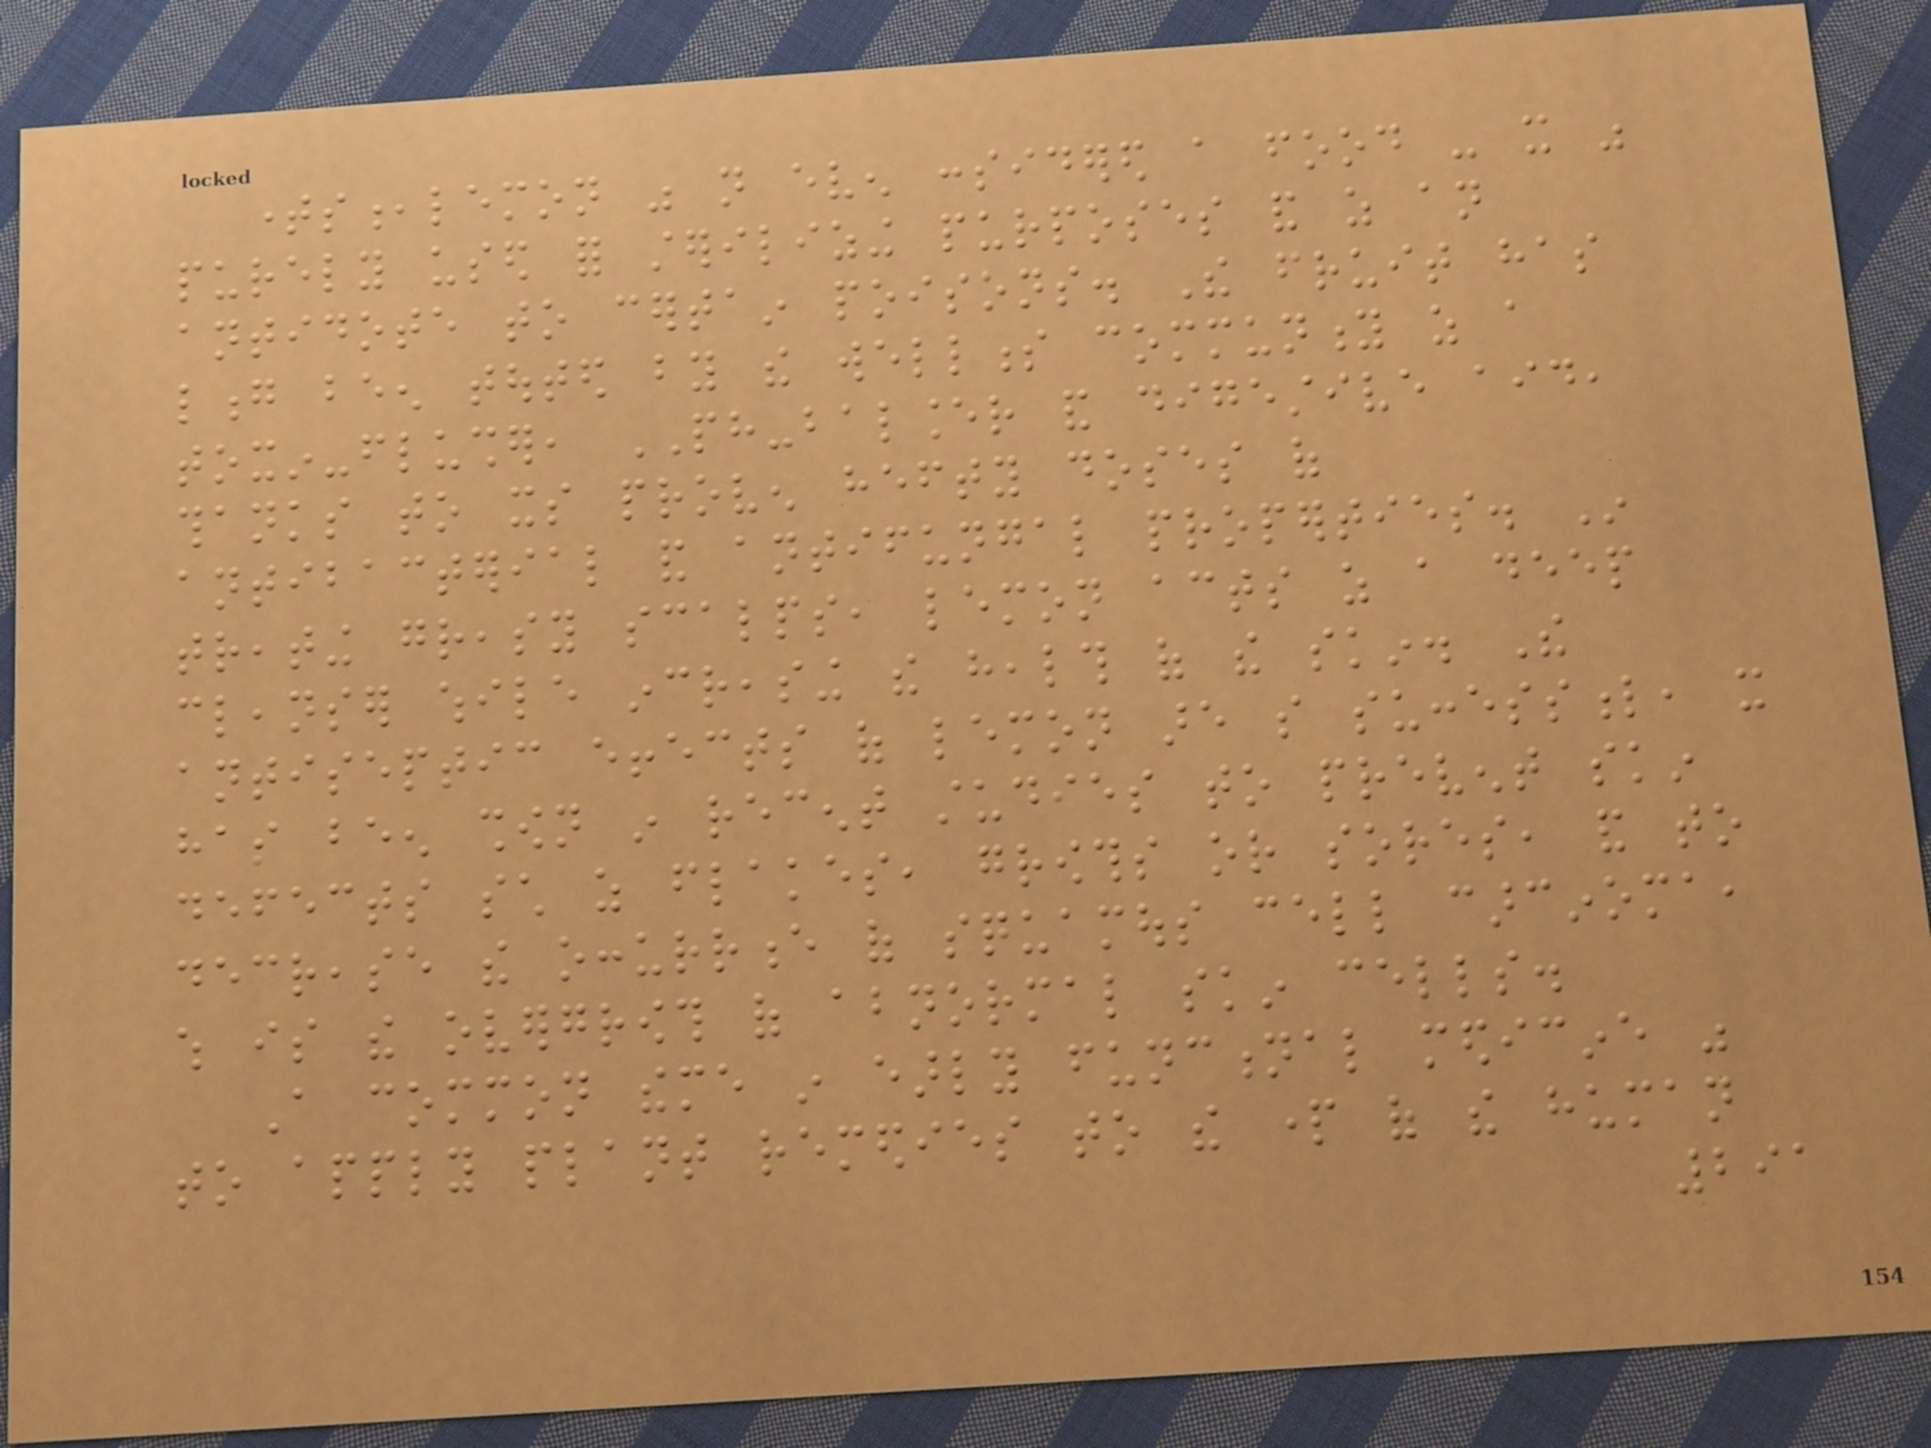times,lemon was not even considered a food - it was
purely used for sterilizing purposes and as an
antidote to certain poisons. The fruit has
long been touted by the wellness community as a
toxin-flusher, PH-balancer and digestive aid,
thanks to its proven hefty doses of
antibacterial and antifungal properties. In
treating greasy scalps, lemon acts as a deep
cleanser while increasing the health of the skin. The
antiseptic effects of lemon are so successful, it
has been shown in recent studies to prevent skin
defects such as flakes, growths or sores, and to
decrease the occurrence of squamous cell carcinoma,
which is the overgrowth of abnormal skin cells.
A common theme in early functional medicine was
to apply plant remedies to the part of the human
291
